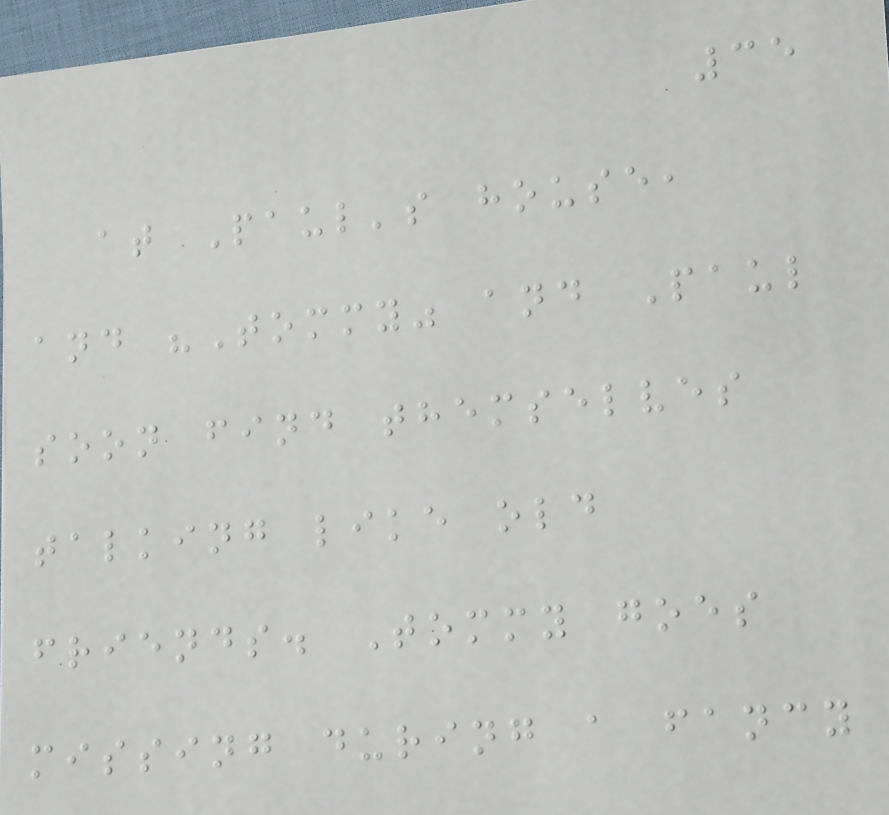35
at Paul's house,
and "Tommy" and Paul
soon find themselves
talking like old
friends. Tommy goes
missing during a fancy
